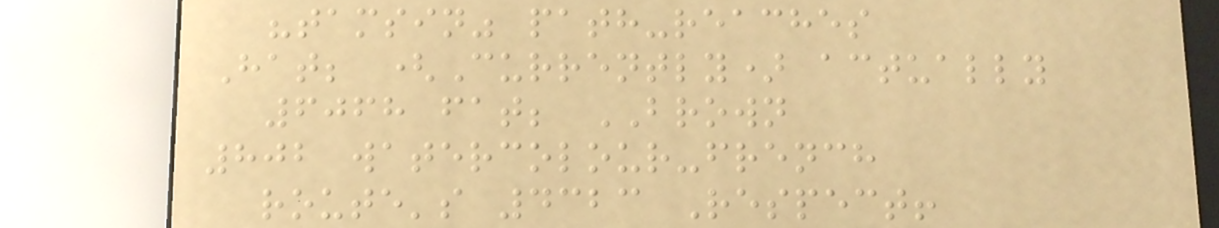"tamsin" path-reaches
Hat; (Currently) actually
6068 fat; BROWN
802 watercolour-french
route's 4323 Respect!
